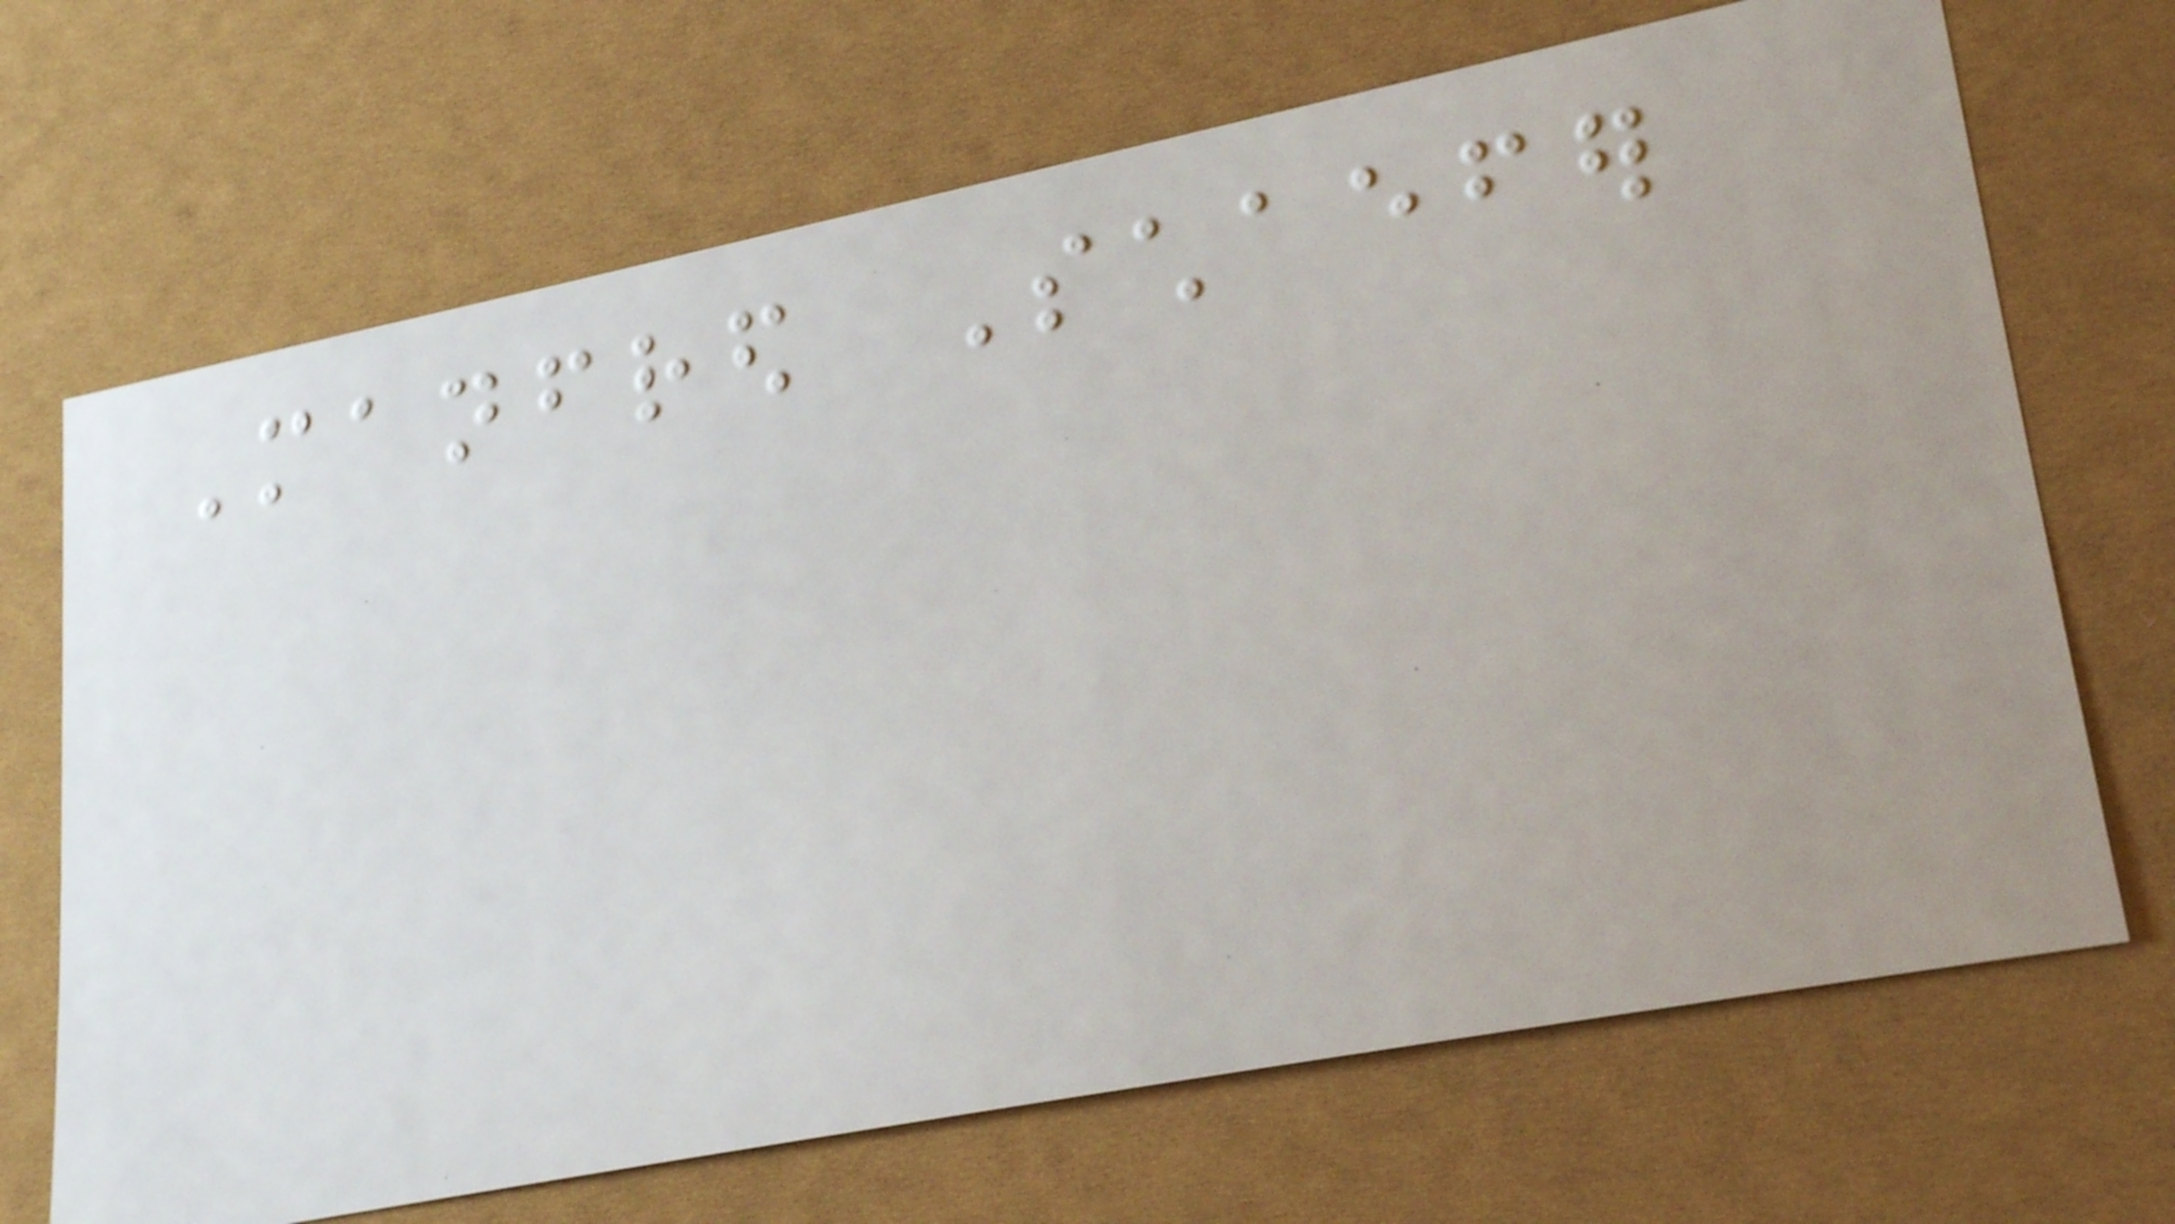Manfred Schaefer
